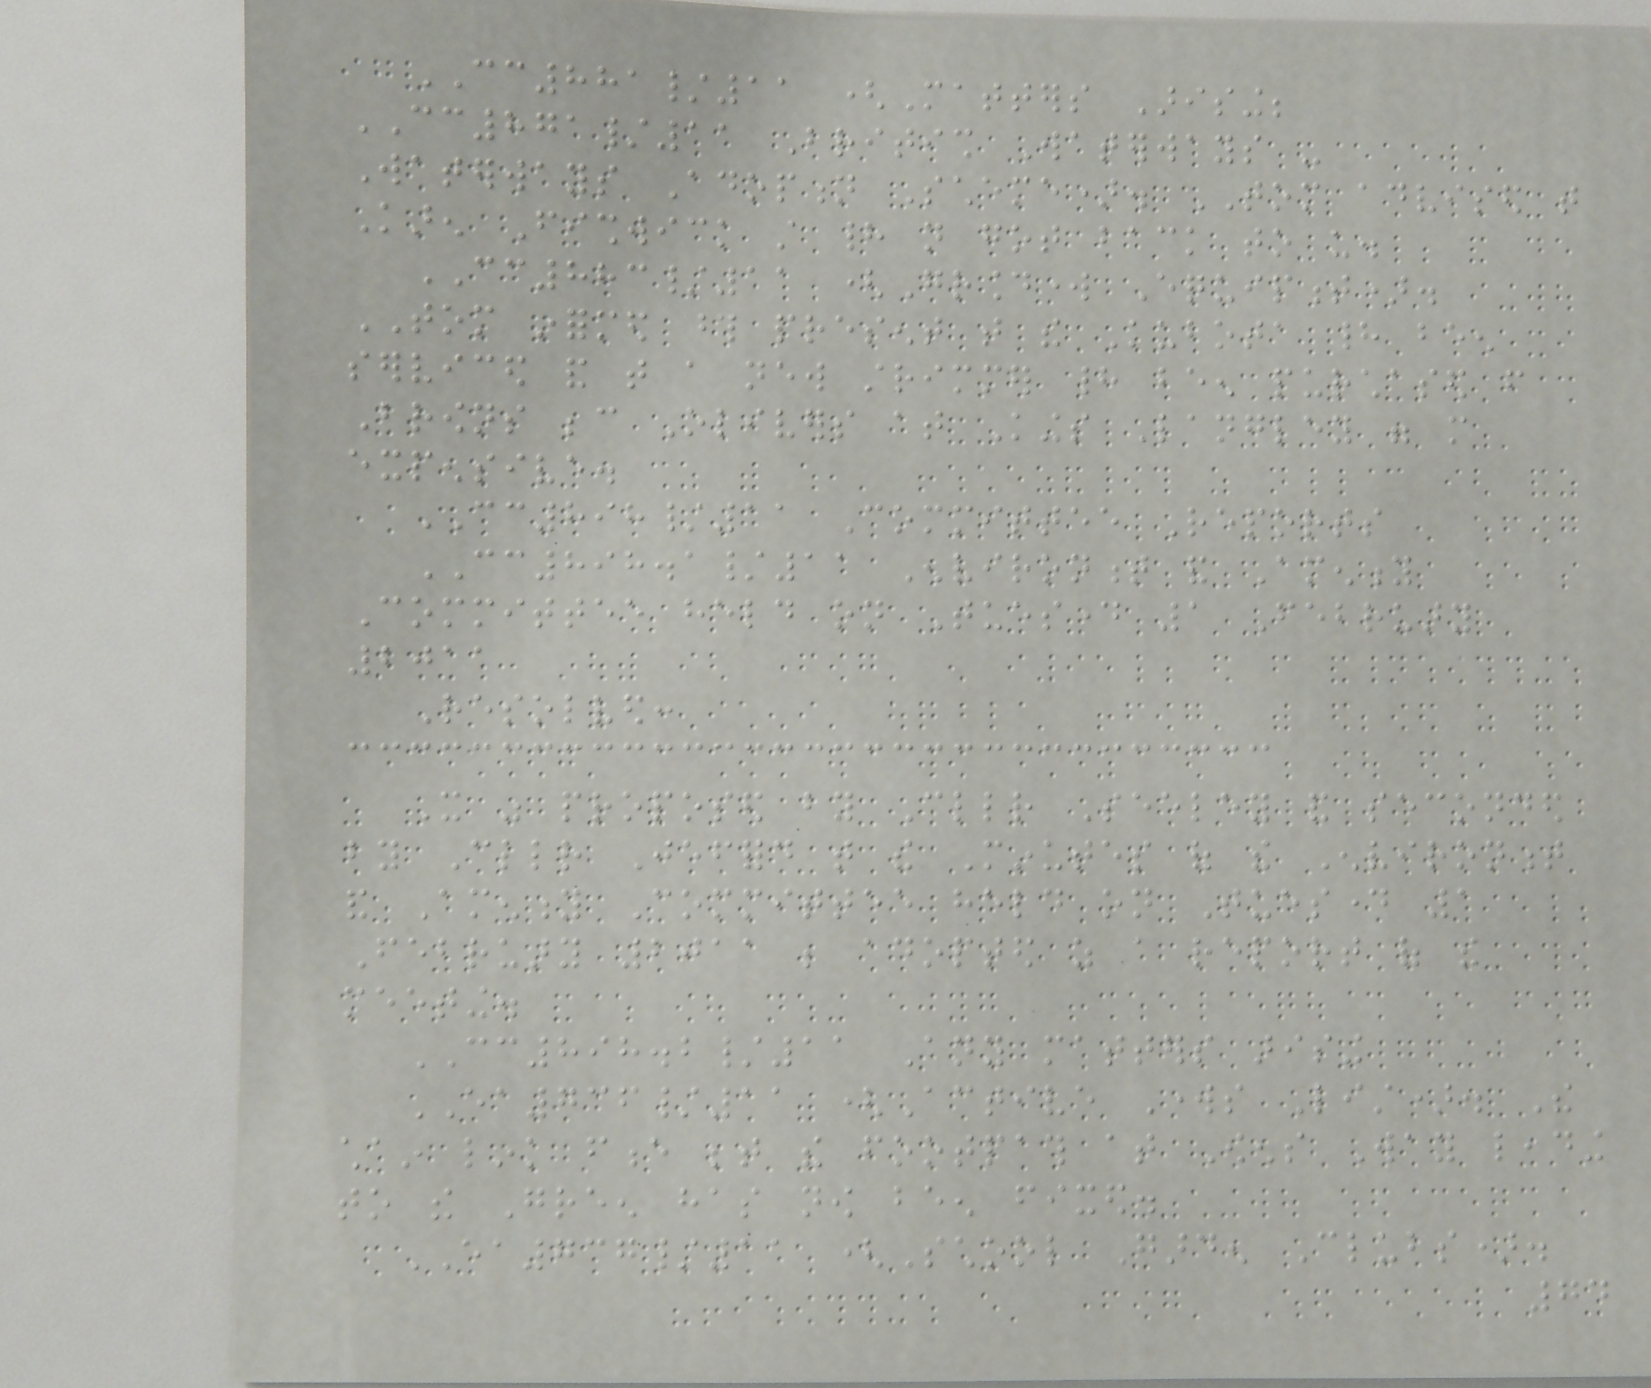CC881/11 (Matters Arising;
CC871/11 British Waterways -
Waterways Adoption Scheme). TOM advised that
Karen Fishwick still had not got back to us.
CC883/11 (Groundwork Equipment).
TOM informed those present that the Kubota had been
serviced and that a new strimmer had been purchased from
Browns because Olivers at Kings Langley were more
expensive.
CC898/11 Committee Reports
CC898.1/11 Environment and Amenity
Committee held on Tuesday 1 February
2011
Resolved:
It was proposed by Cllr Seeley and seconded
by Cllr Jefford that the Minutes of the Environment
and Amenity Committee held on Tuesday 1
February 2011 be adopted as a report of the
meeting.
CC898.2/11 Any matters arising
EA736/11 (Active Works List). The
chain link fence between the footpath at Owens Way leading
to the Green has now been fixed.
EA737/11 (School Garden Clubs).
74
